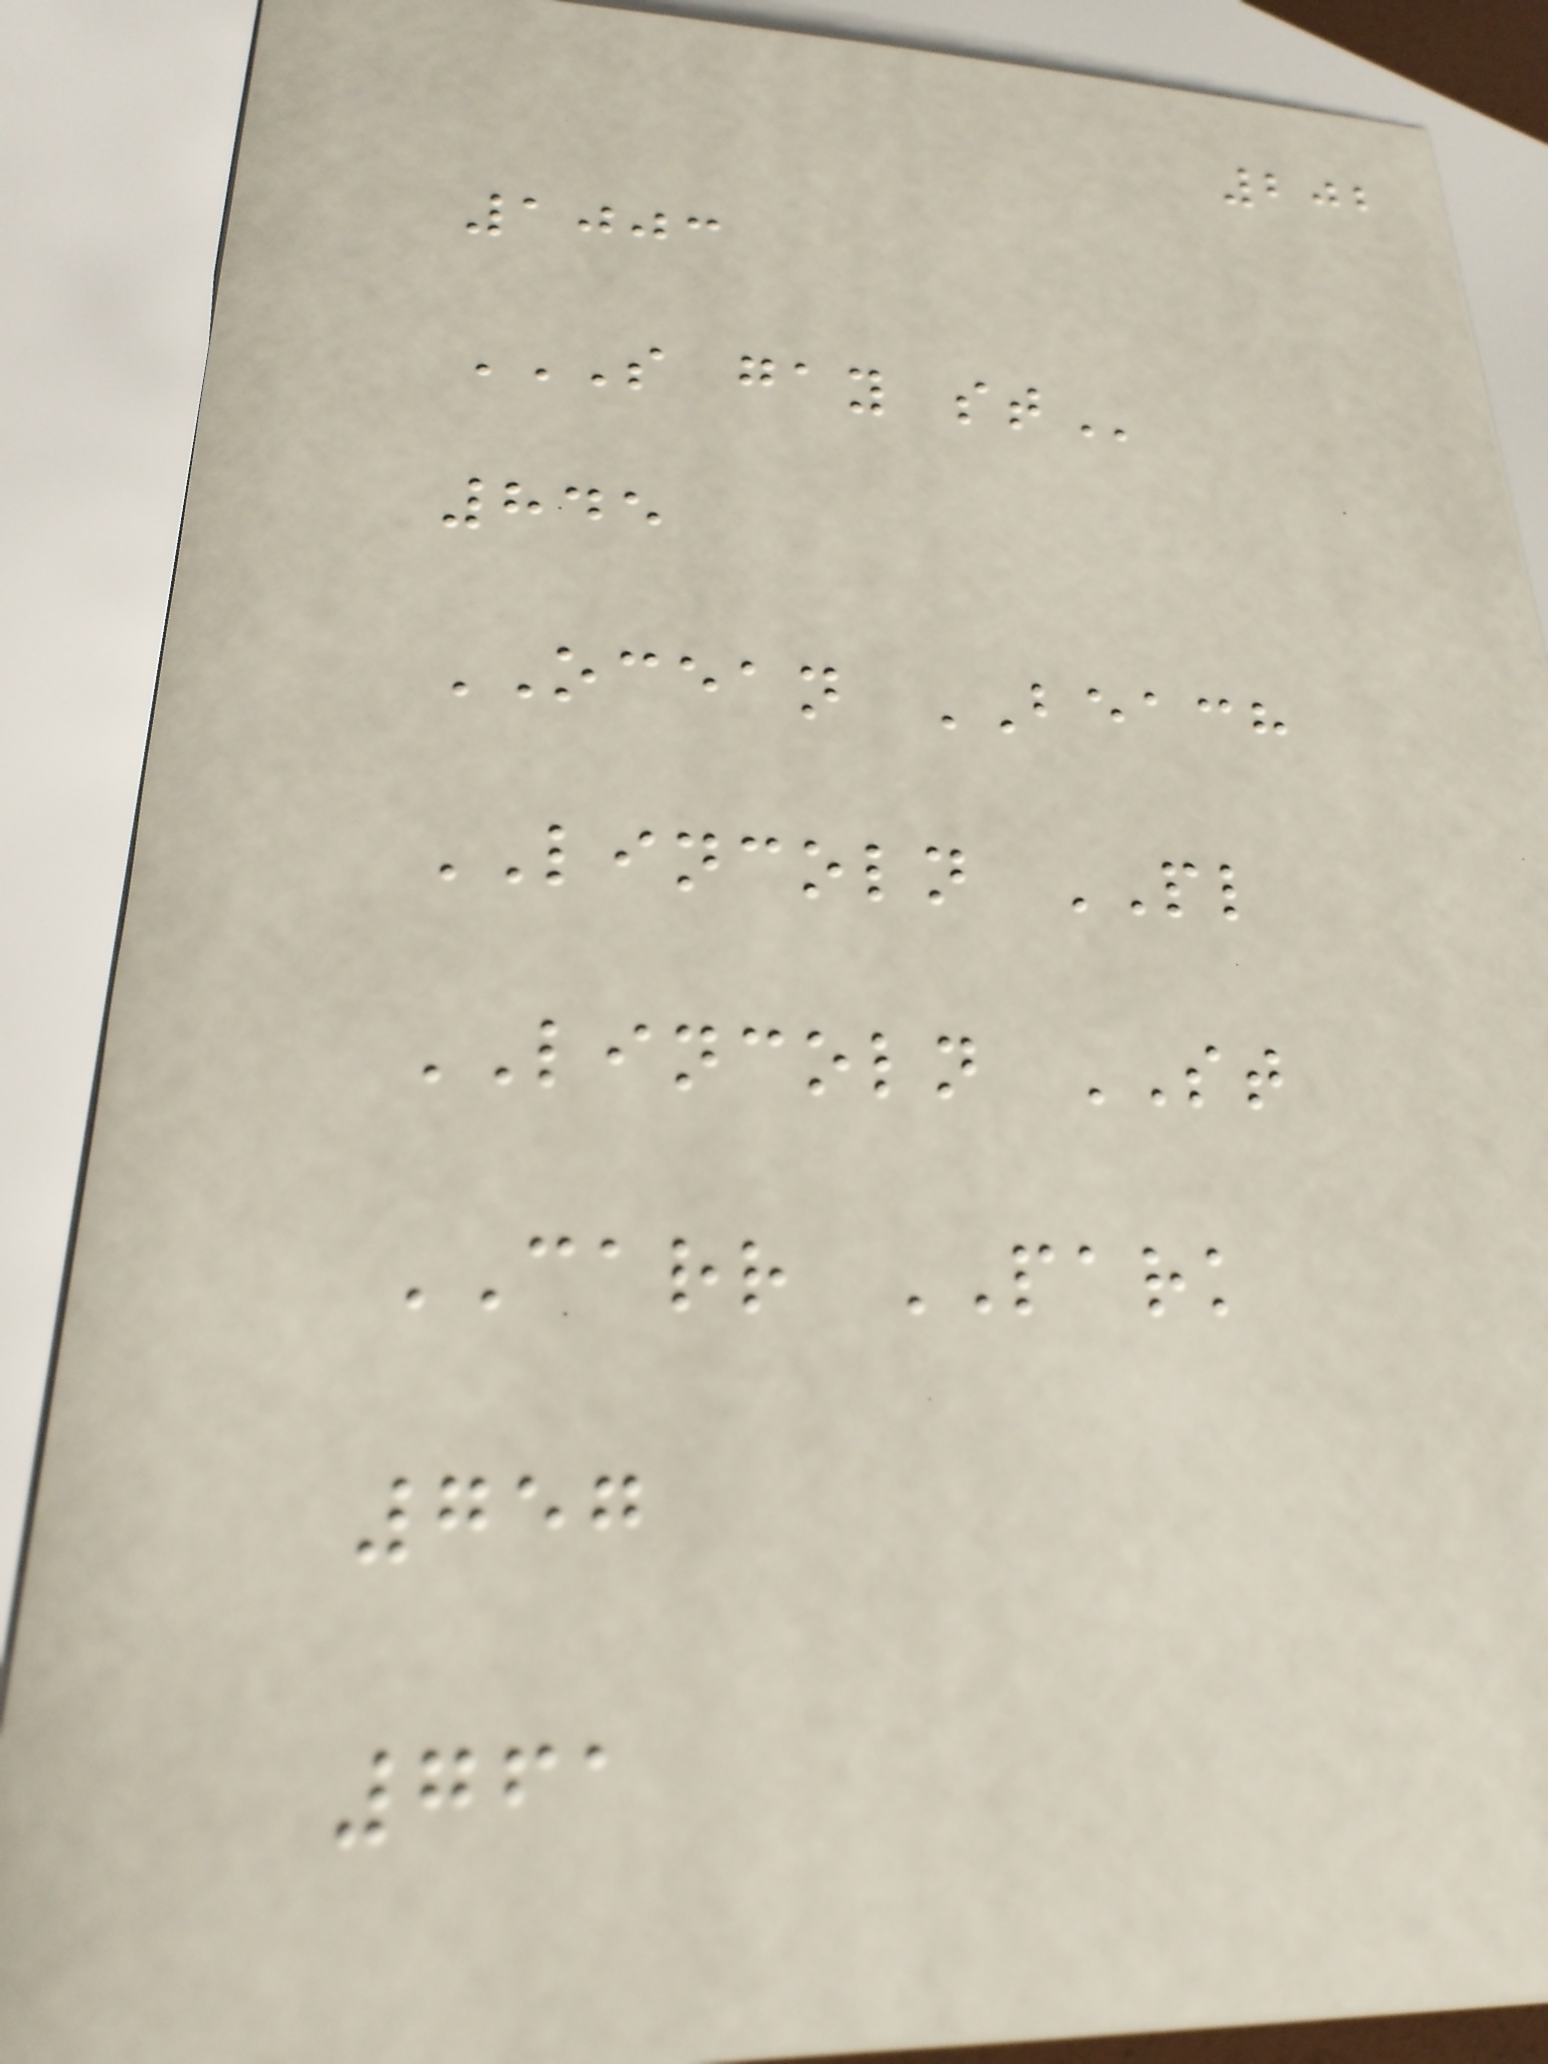202
1003
S GAY ST
845
OCEAN BEACH
LINCOLN PL
LINCOLN ST
CARR PARK
757
761
